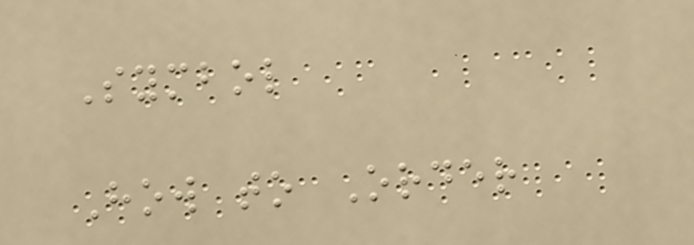Symbol
How to Order
